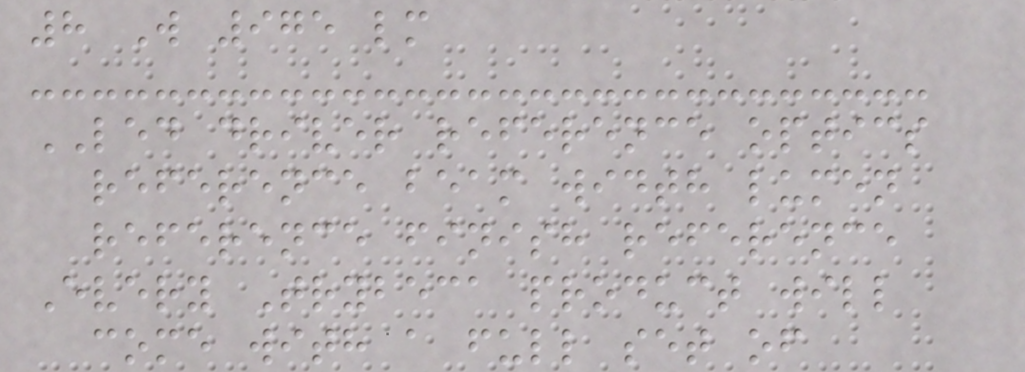8 W 975 lm
LED driver reference optics
reference beam width lumen
reference finish reference
Every Trybeca product will
come with a full set of
